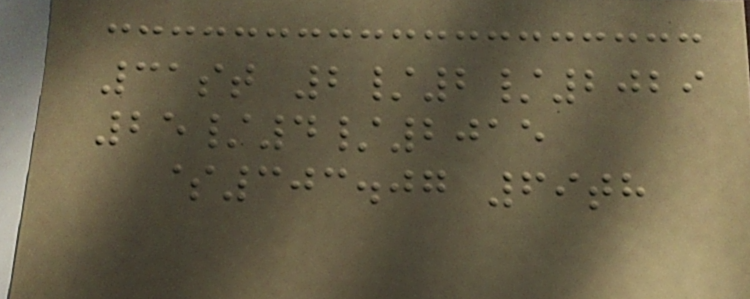31st 2/2/2029
25/4/2015
$303.07 69th
